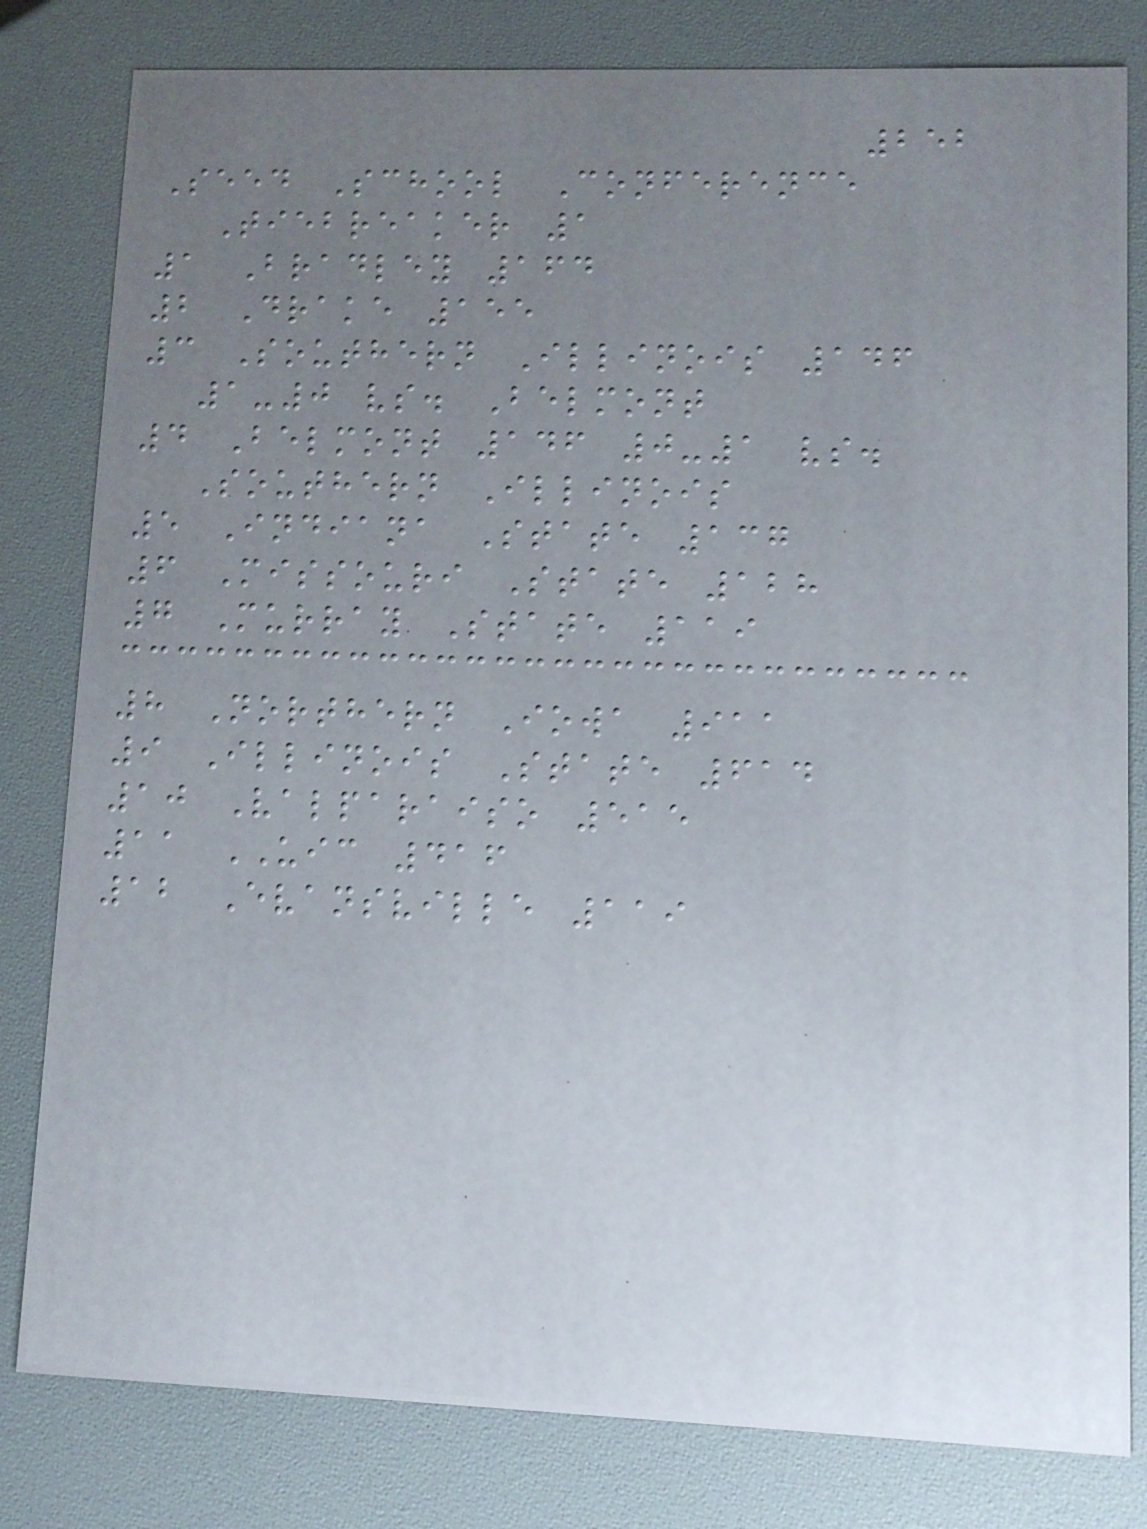252
Seed School Conference
Tiebreaker 1
1 Bradley 164
2 Drake 155
3 Southern Illinois 146
1-0 vs. Belmont
4 Belmont 146 0-1 vs.
Southern Illinois
5 Indiana State 137
6 Missouri State 128
7 Murray State 119
8 Northern Iowa 911
9 Illinois State 614
10 Valparaiso 515
11 UIC 416
12 Evansville 119
